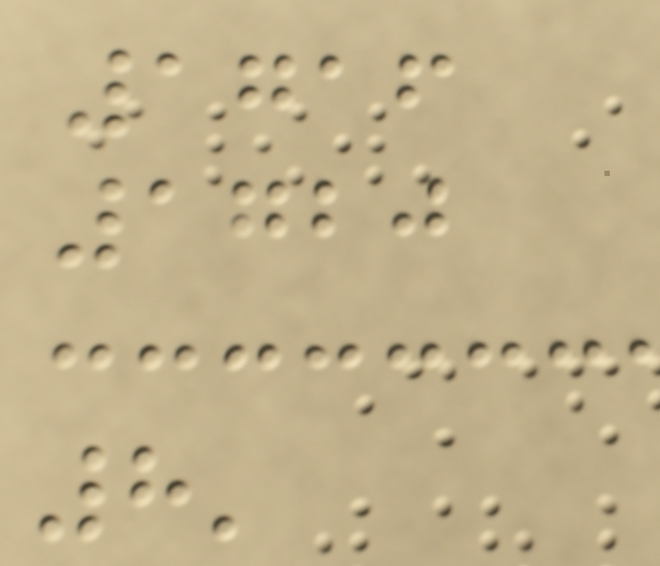1716
1720
8'
